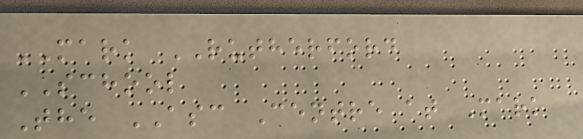MARK RUTHERFORD
SCHOOL
The ASC Centre at Mark
